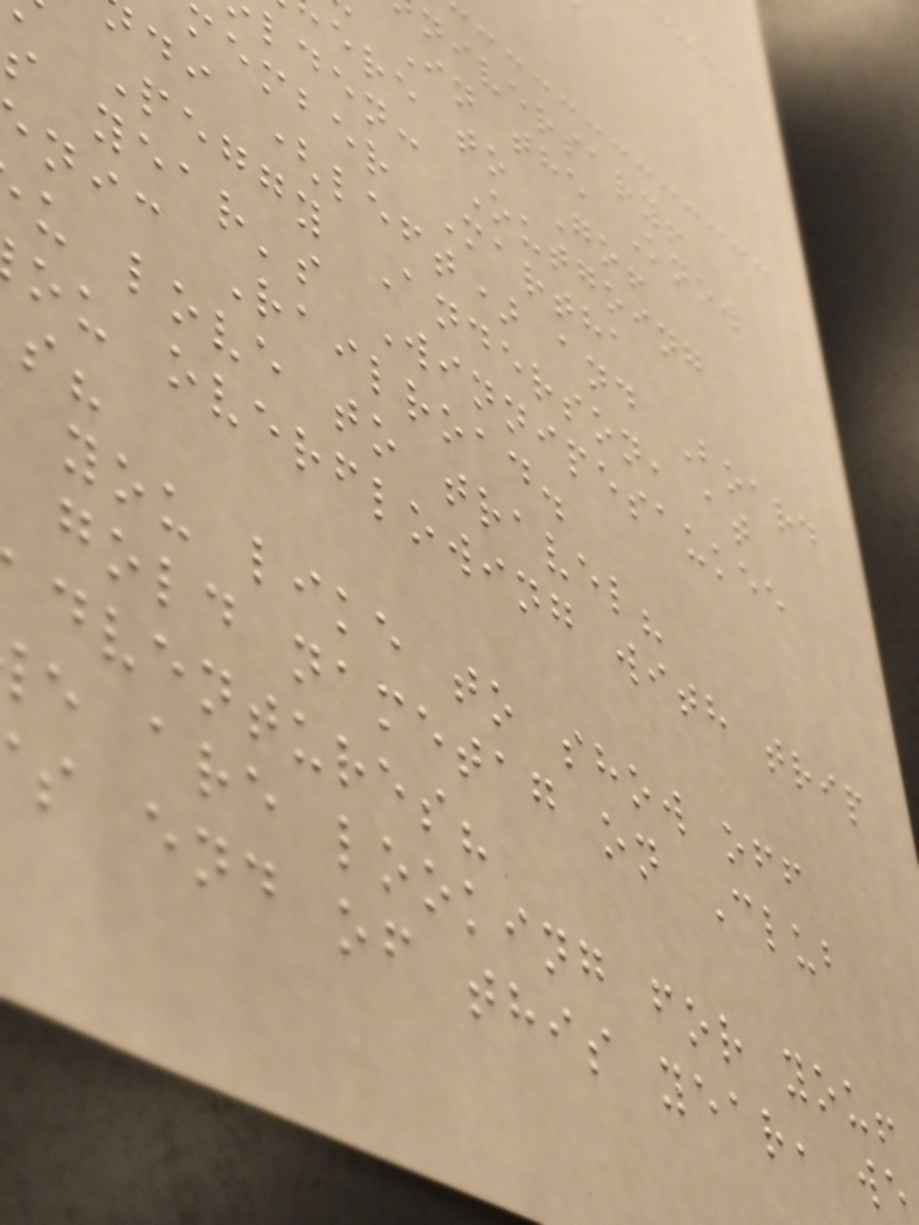niversary!
In the Know
ere to Go!
lden: Outgoing
member Martha
di (left) and Board
Peggy Anderson, at
s year's Winnipesaukee
nic Railroad.
u love to travel?
ou overflowing with trip
you like to show off
gold nametag on Club
dventures?
e are looking for you!
s end of this year, we
